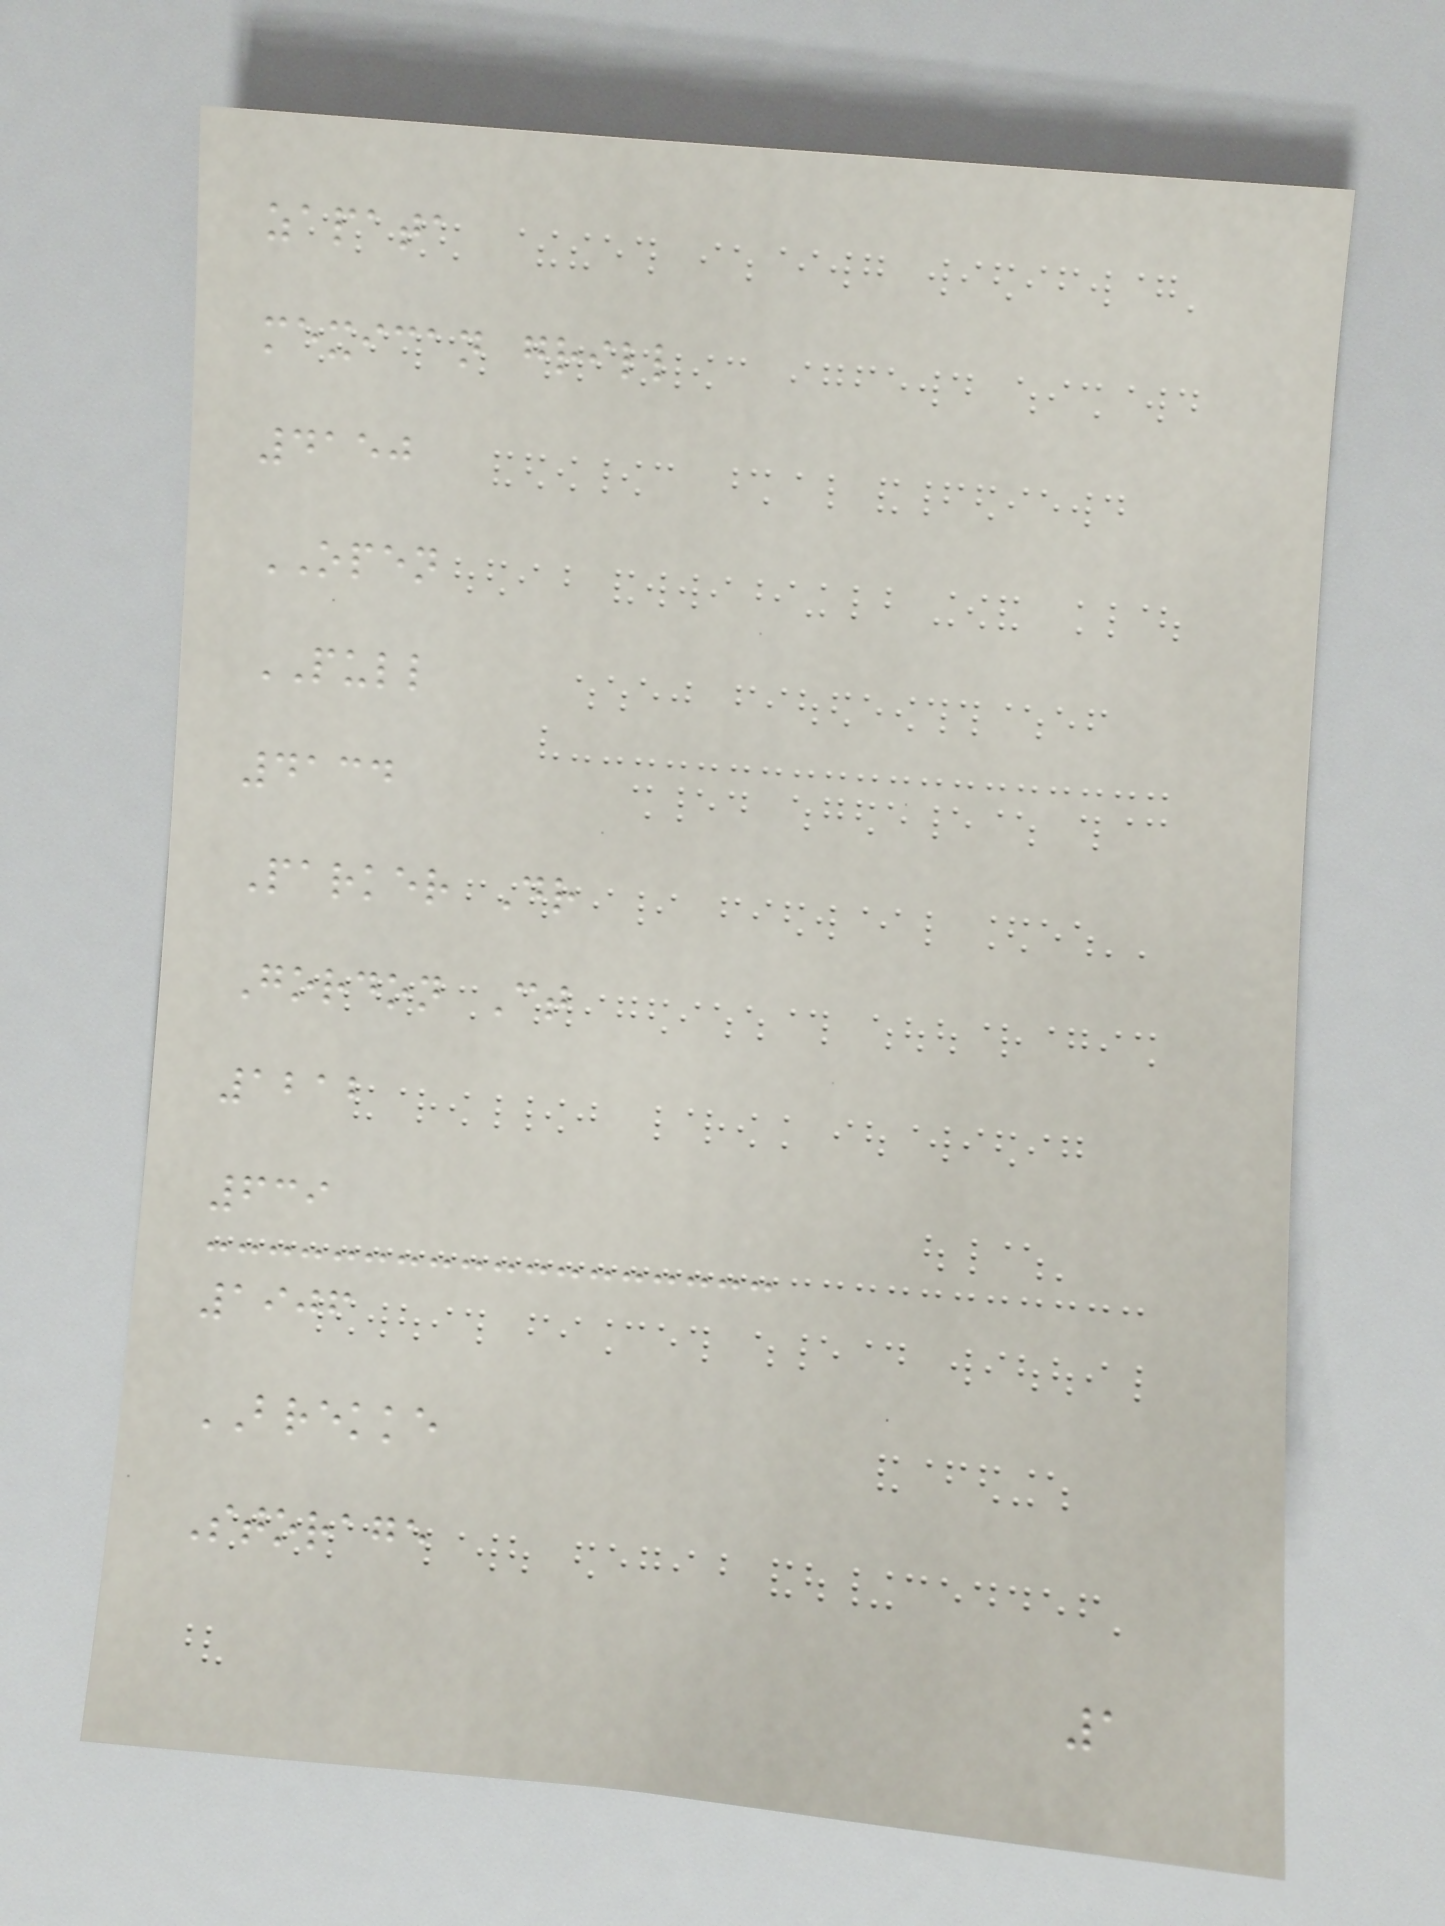zapata
mexican grill
4150
OPEN
PULL
4134
Parker Dr
Gordon Ct
1212
639
1906
BREKKE
Storage
1
